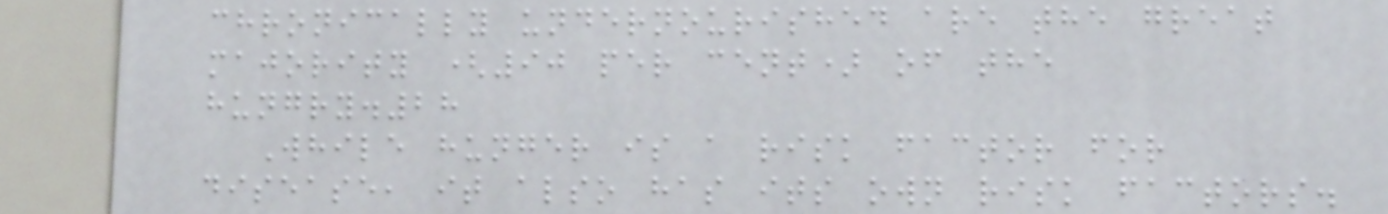chronically undernourished are the great
majority (90 per cent) of the
hungry.28
While hunger is a risk factor for
disease, it also has its own risk factors.
